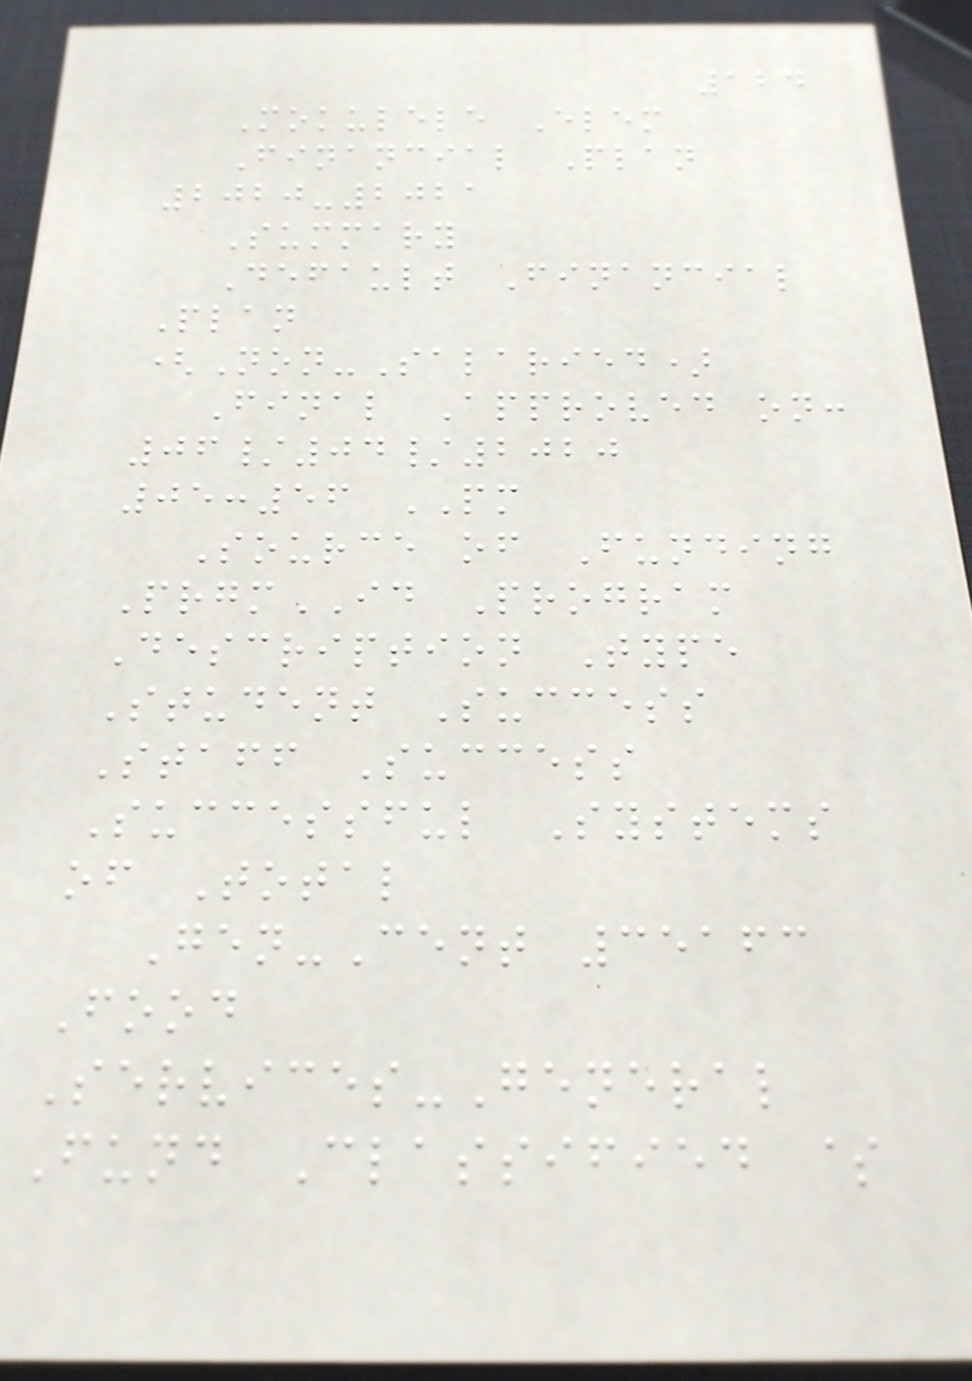124
Mokulele Elem
Financial Plan
2020-2021
Summary
Default Financial
Plan
(Non-Salaried)
Final Approved on:
06/04/2020
05:56 PM
Source of Funding
PrgmID Program
Description Type
Student Success
Staff Success
Successful Systems
of Total
Gen-Cent 35163
Food
Services-General
Fund Classified $
